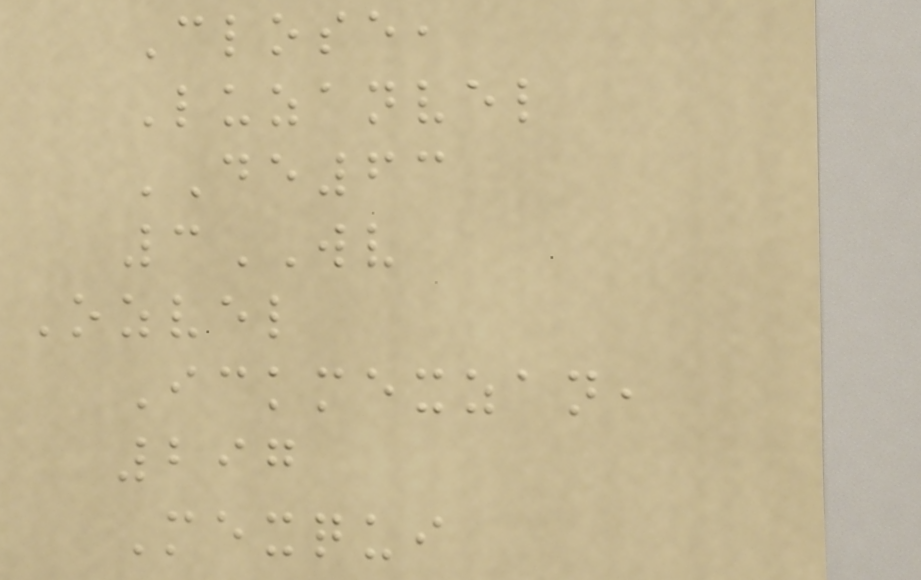Close,
Luzanvel
DE63
3WV
Ozvel
Ickmexzan,
297
Mexqui
